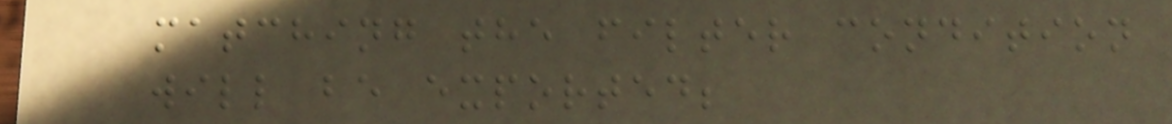matching the filter condition
will be exported;
